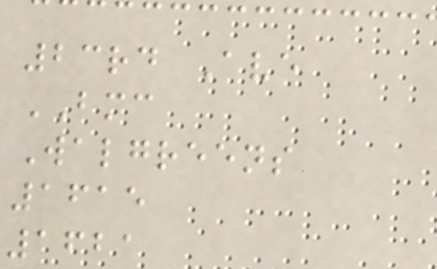23rd Ave
BMC
Walgreens
1615
1621
